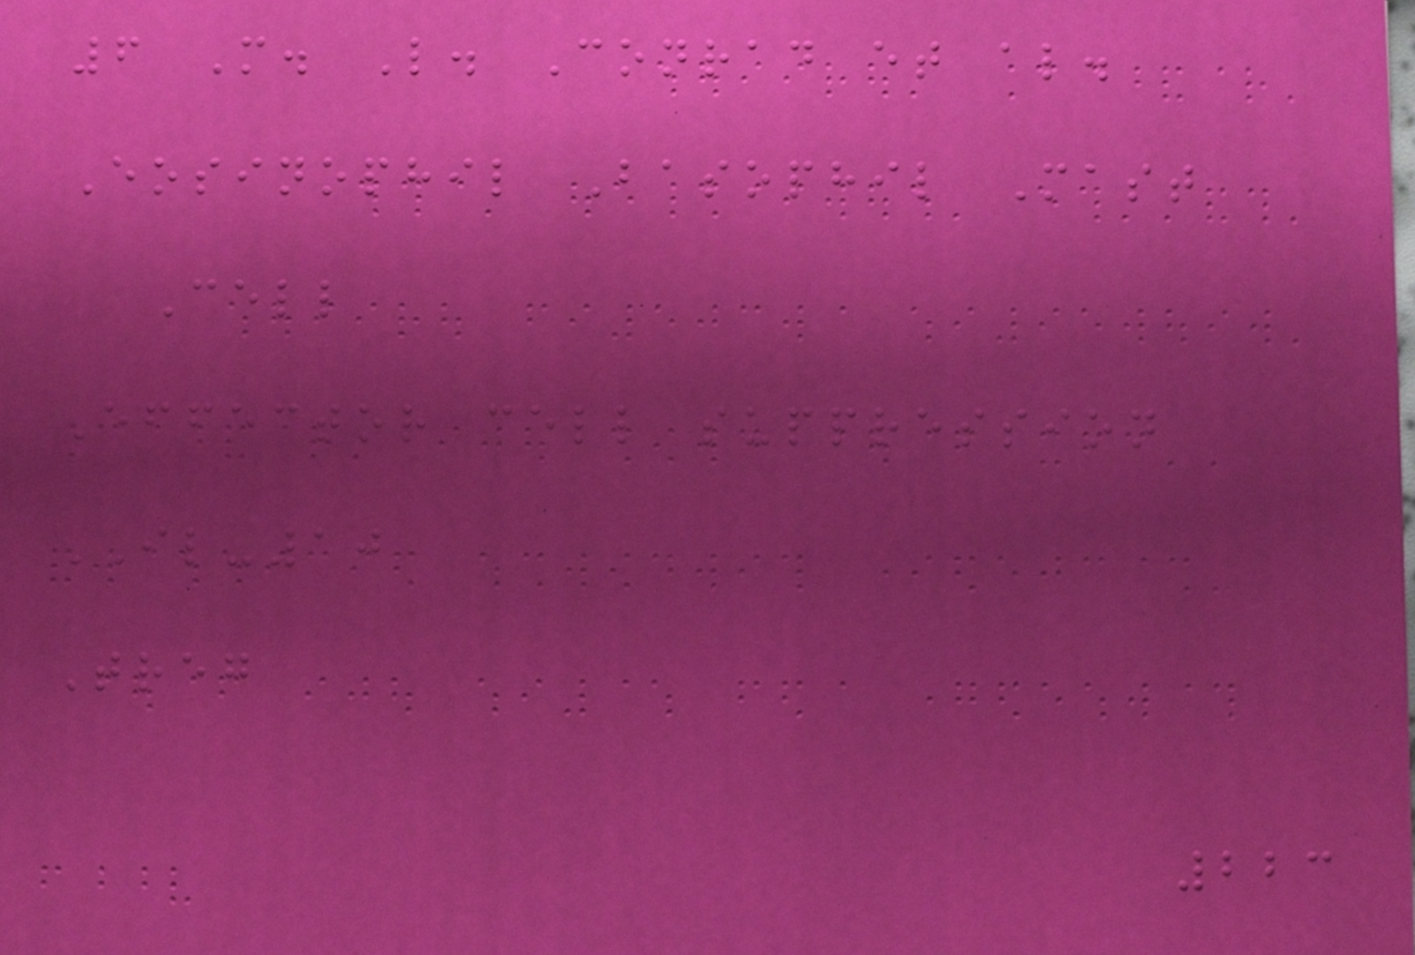6 M. L. Conrad et al.
Eosinophil Basophil Mast
Cell
Effector cell suppression
IL-10
Treg
223
